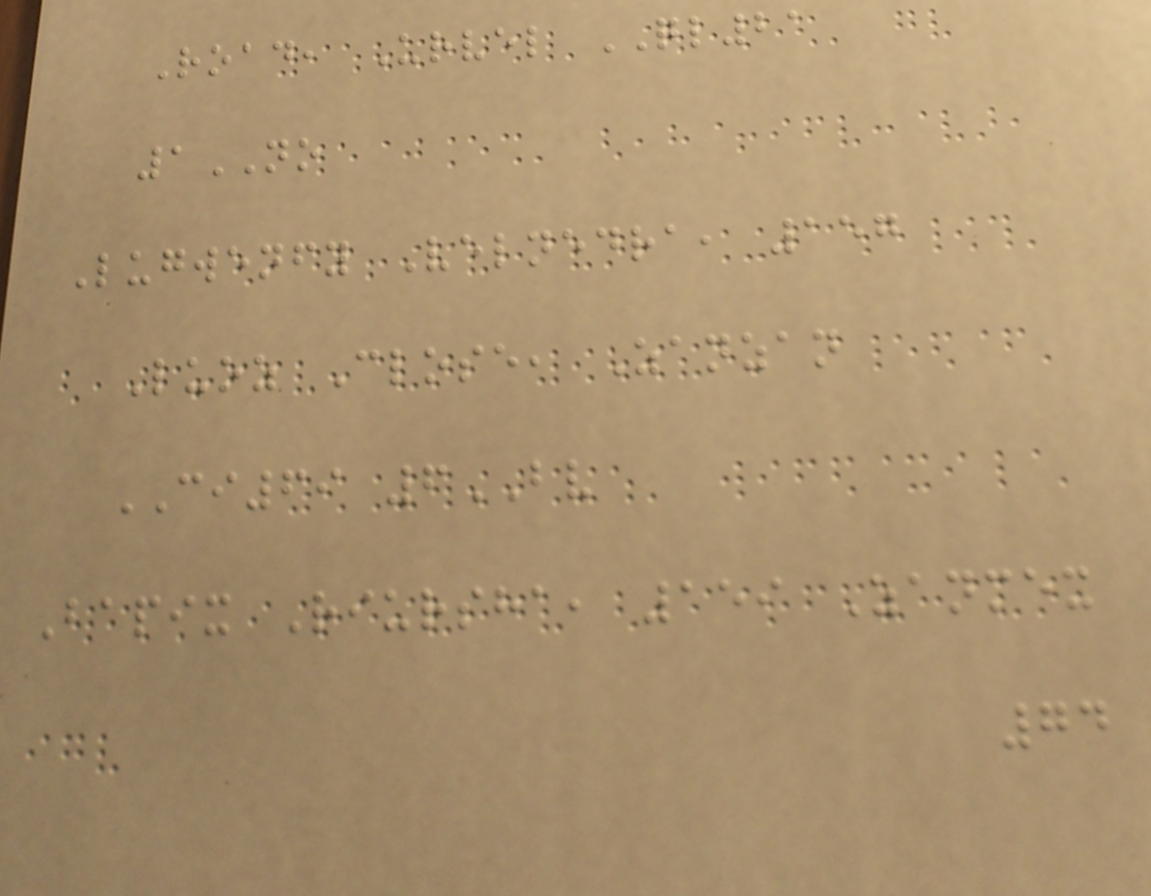Road, Urvel QL21
1NO
Lugwenfy Velnedra, 157
Luoz Close, Zanzan
CI69 6BV
Bapix Riursha, 159 Zanmex
74
